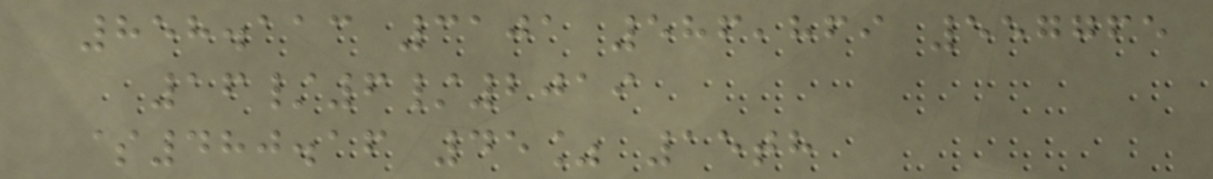858.113 3101 586,869 557765
16/6/2019
$480.16 45% 15th
